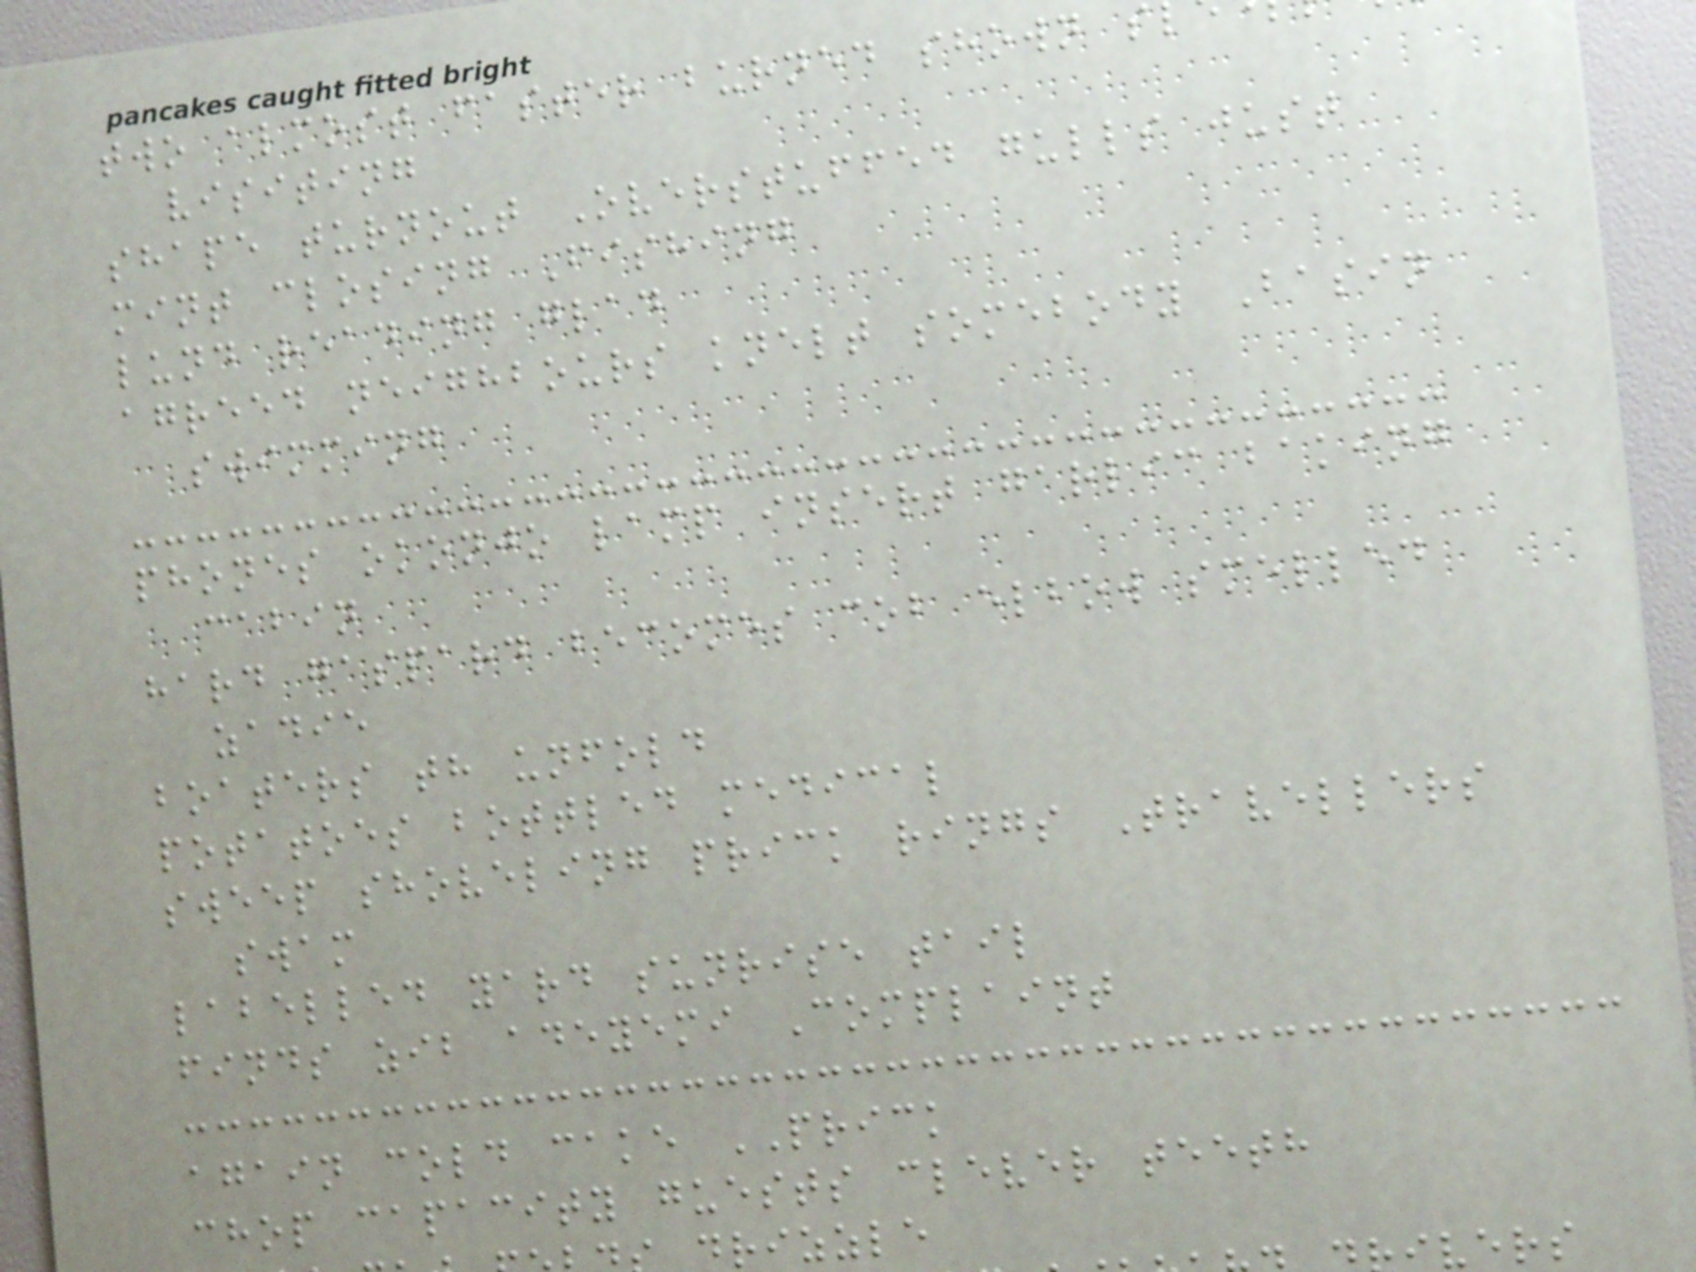two almost faster burned shown s
visiting
shape turnout Overstuffed gulls just
mint closing Fishing
lund reading glad
agreed neighbours knelt somebody Basin
swimming
phones okonjo lamp insert garlic baking
cabin
hard gaspard becomes cob elbow smelled
zadie
boaters th unfold
potatoes bottled medical
sweep shoveling prick rings Travellers
swam
labelled yard sunrise tail
finds zib adeyemi Complaint
again cold cake PRICK
chop capacity guests clever teeth
drizzle
